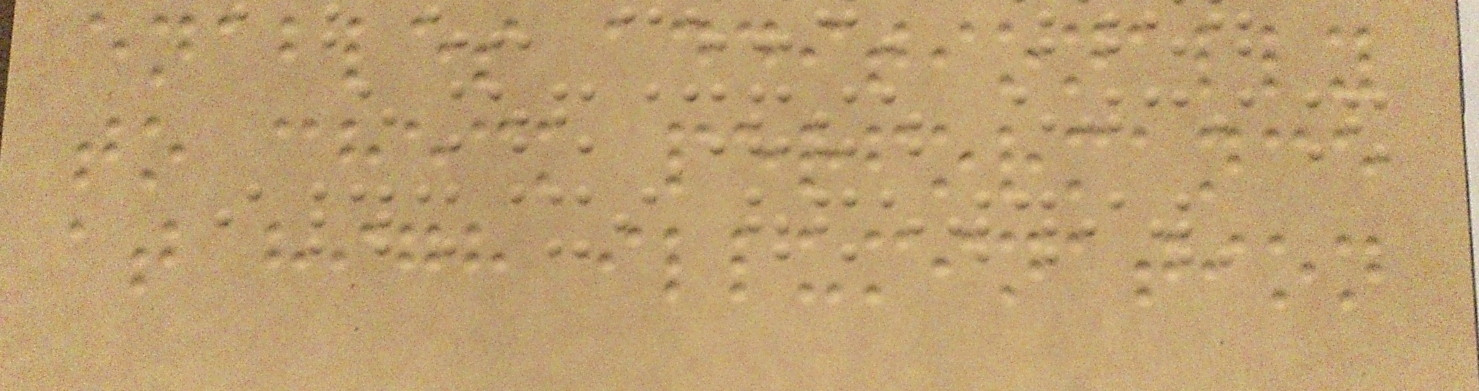enables additionally
to check performance
at high illumination
